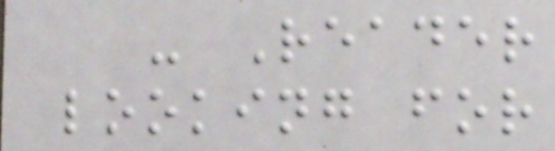- Reader
looking for
